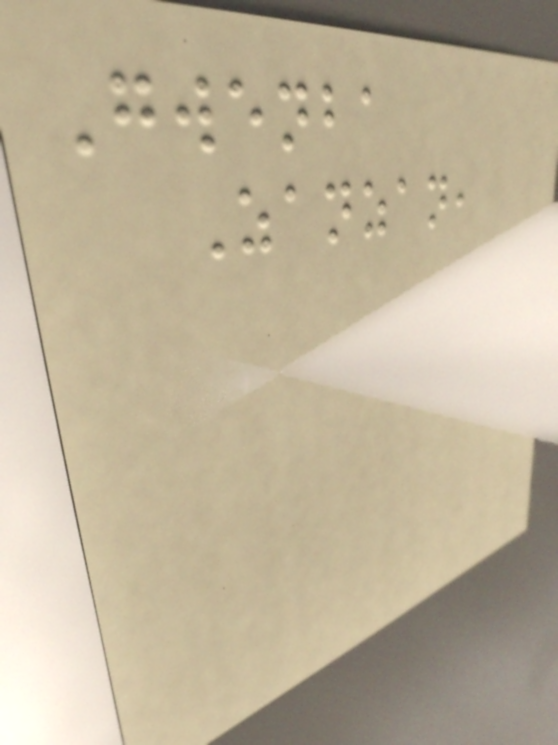Gwenba
Zanzan,
